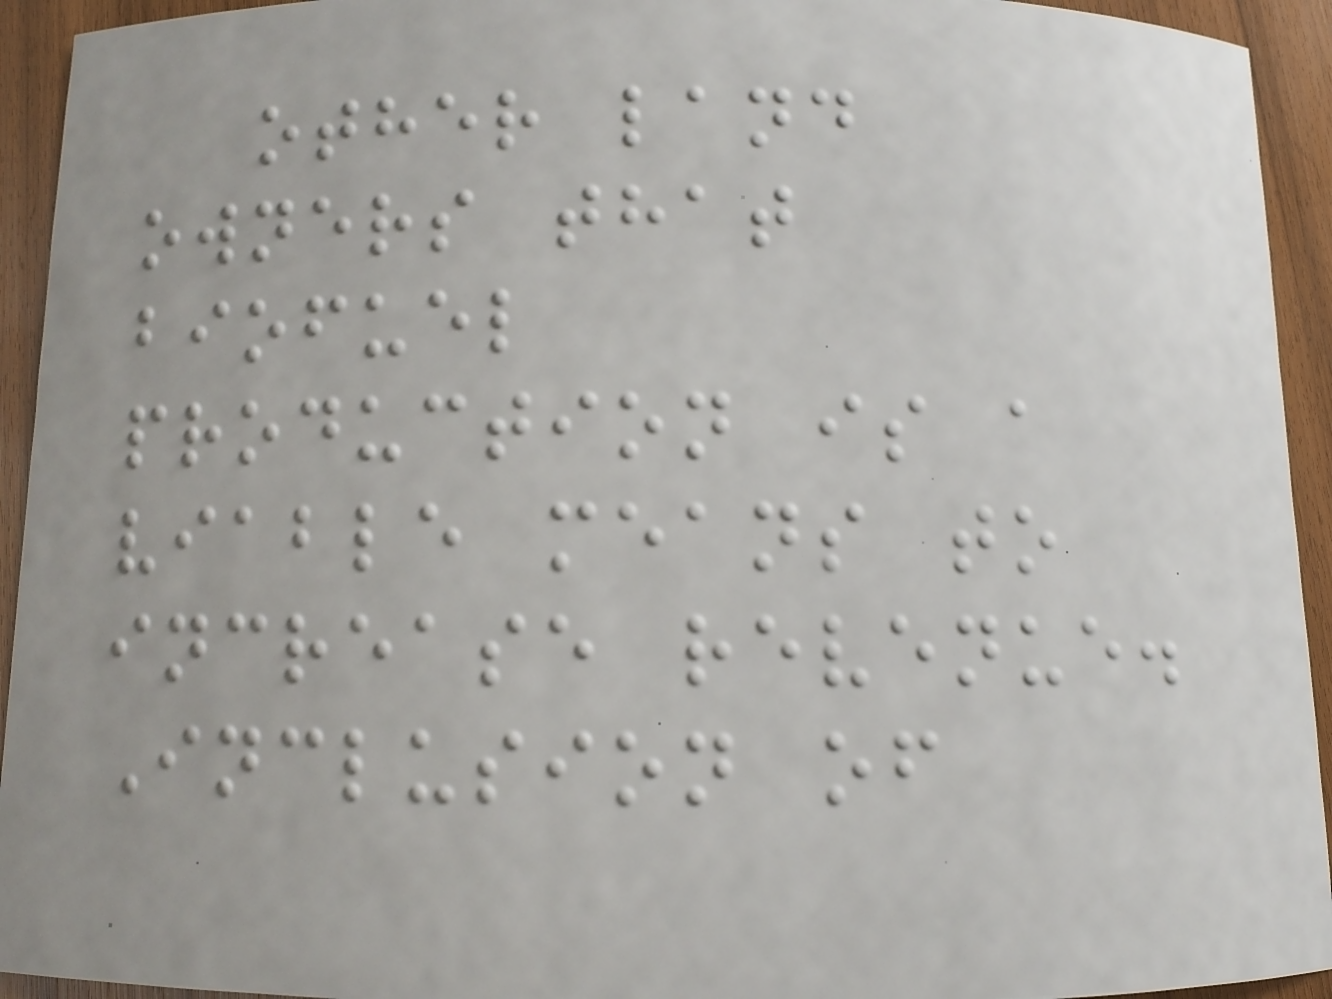other land
owners that
biofuel
production is a
viable means to
increase revenue.
Inclusion of
